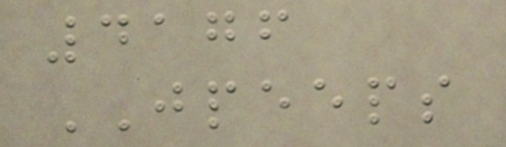4176
JPEEPS
